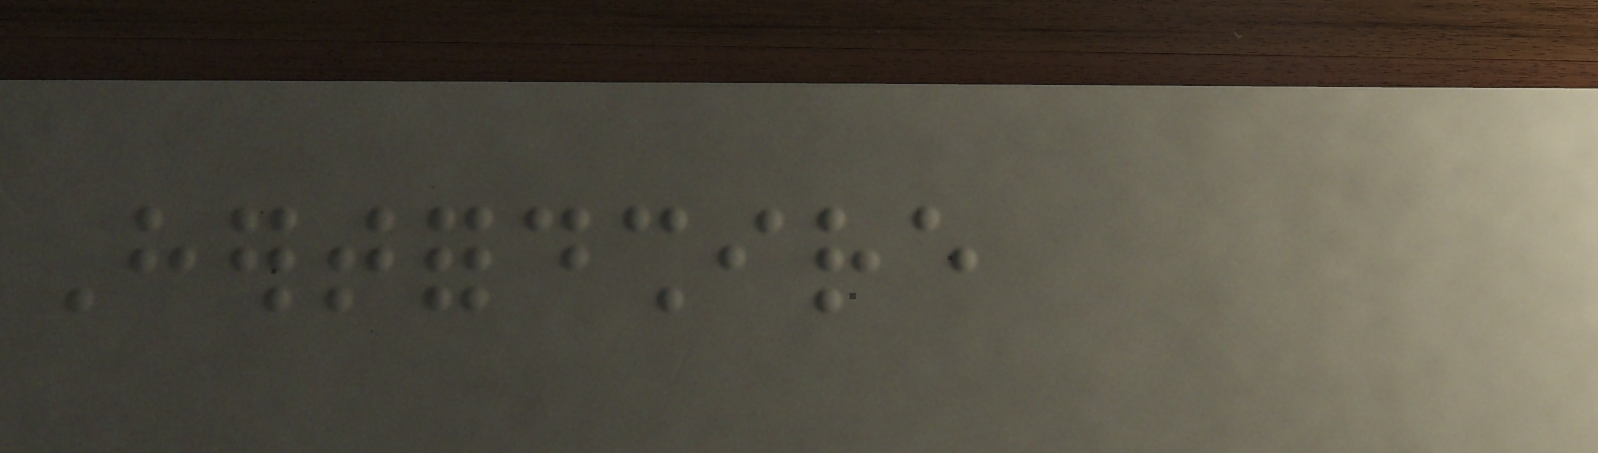Hertfordshire
